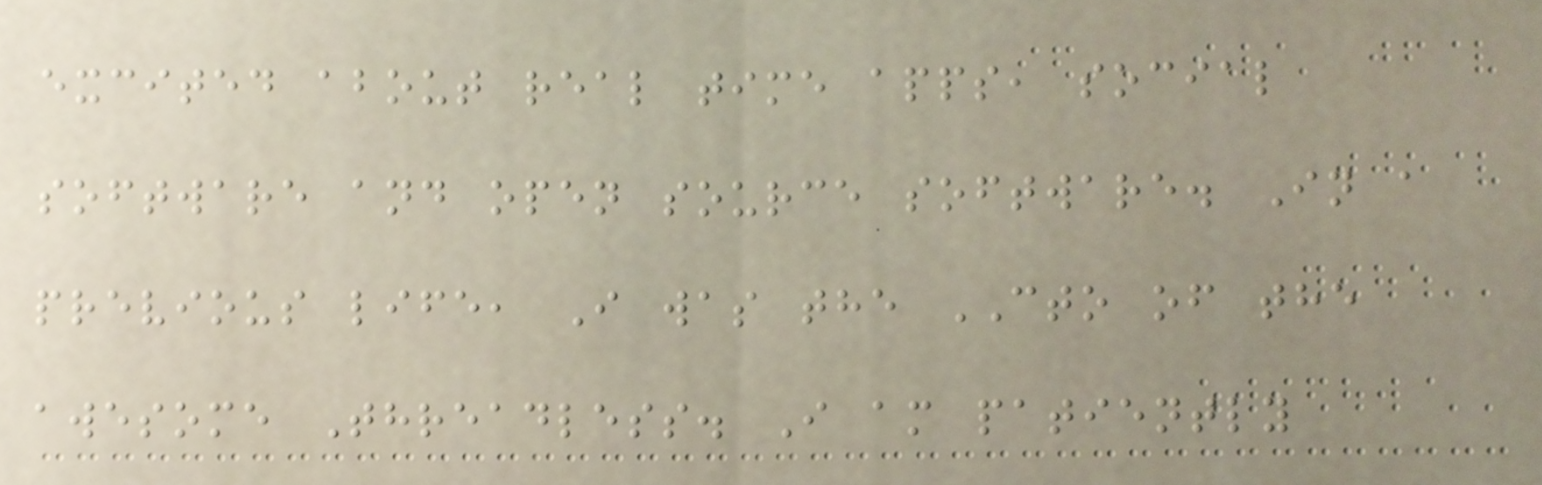excited about real time apps, social
software and open source software. In a
previous life, I was the CTO of the
awesome Threadless. I am patiently
